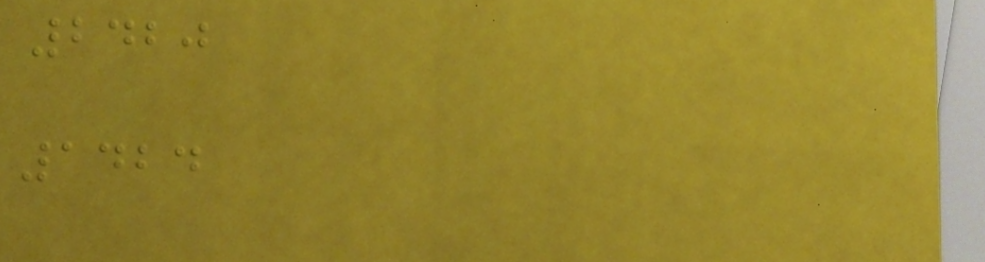2420
1424
